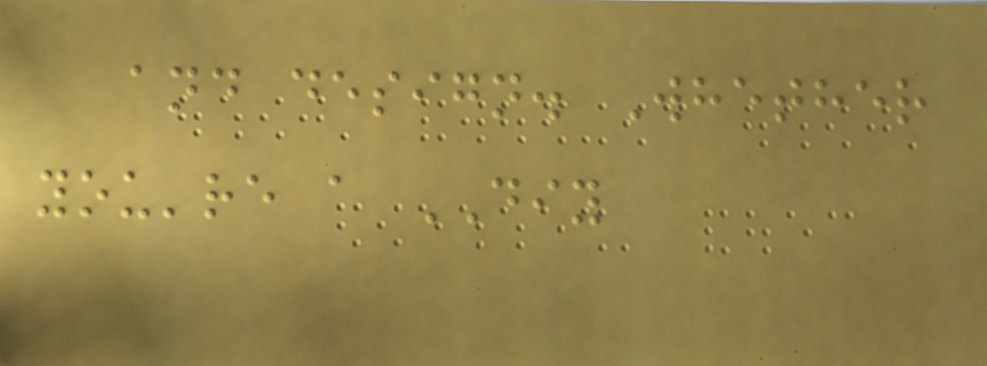and design. Whether
you're a DIY
